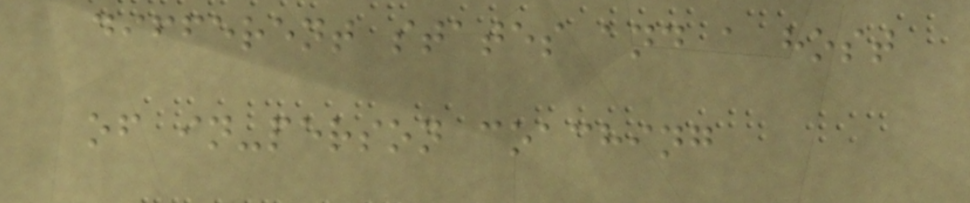different states and a host
of in-person coaching
